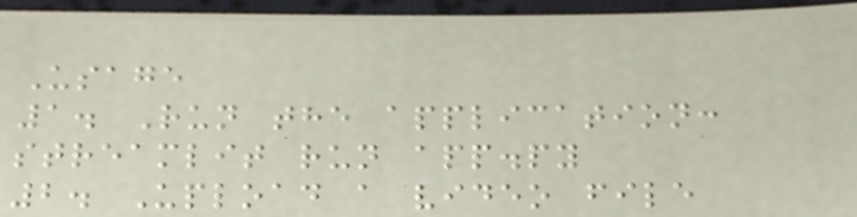Usage
1. Run the application:
streamlit run app.py
2. Upload a video file
